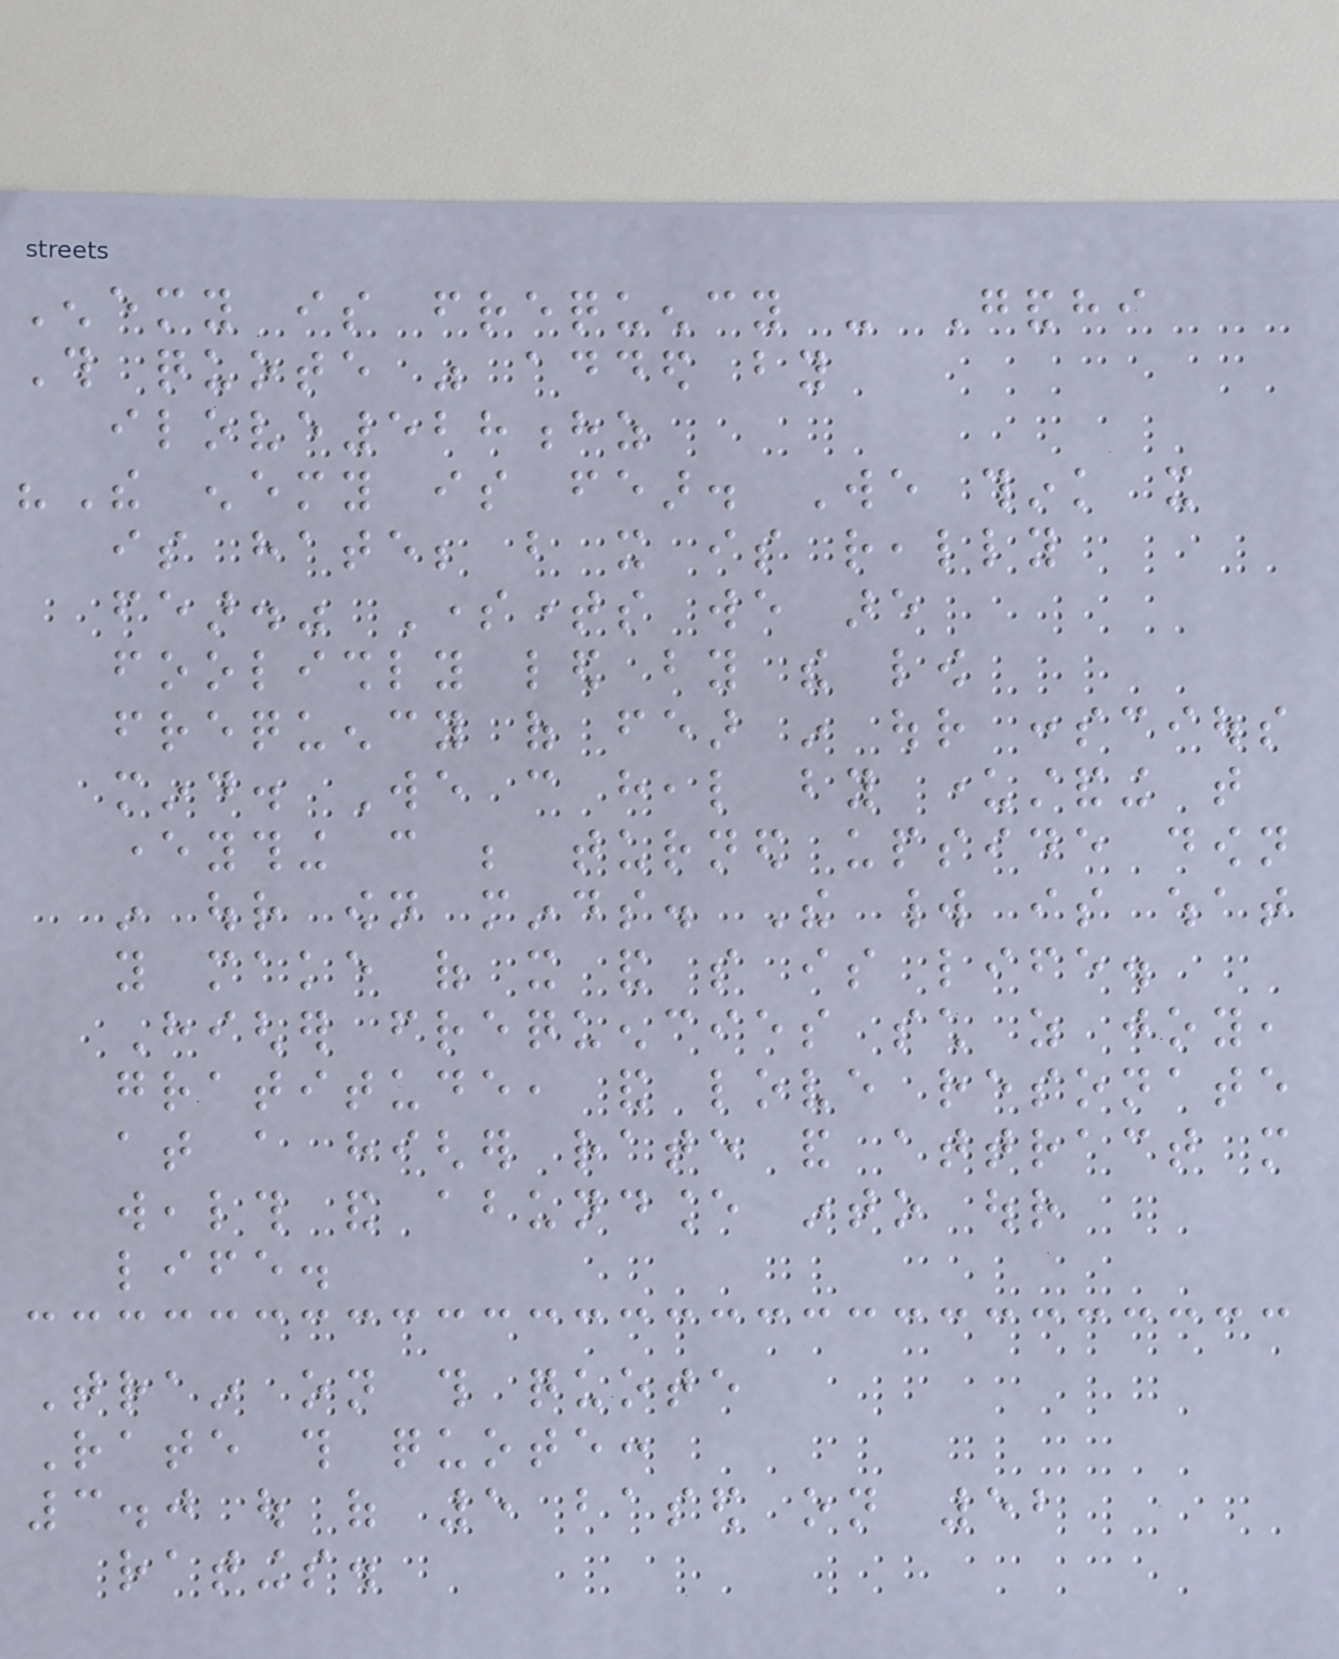Enemy is frequency - Gandhi
This quote was added by
ilove528hz
"The enemy is fear. We think it
is hate; but it is really
fear." Sometimes we are
foolishly led by the low
frequency of fear in our conscious
mind. We can heal by understanding that
everything can be turned upside down
in our own minds. The world is what
you make of it and so is life.
Higher frequencies such as joy,
gratitude, and love resonate
at a higher rate and attract more
wealth and abundance into our
life.
Train on this quote
Rate this quote:
3.0 out of 5 based on 52
ratings.
